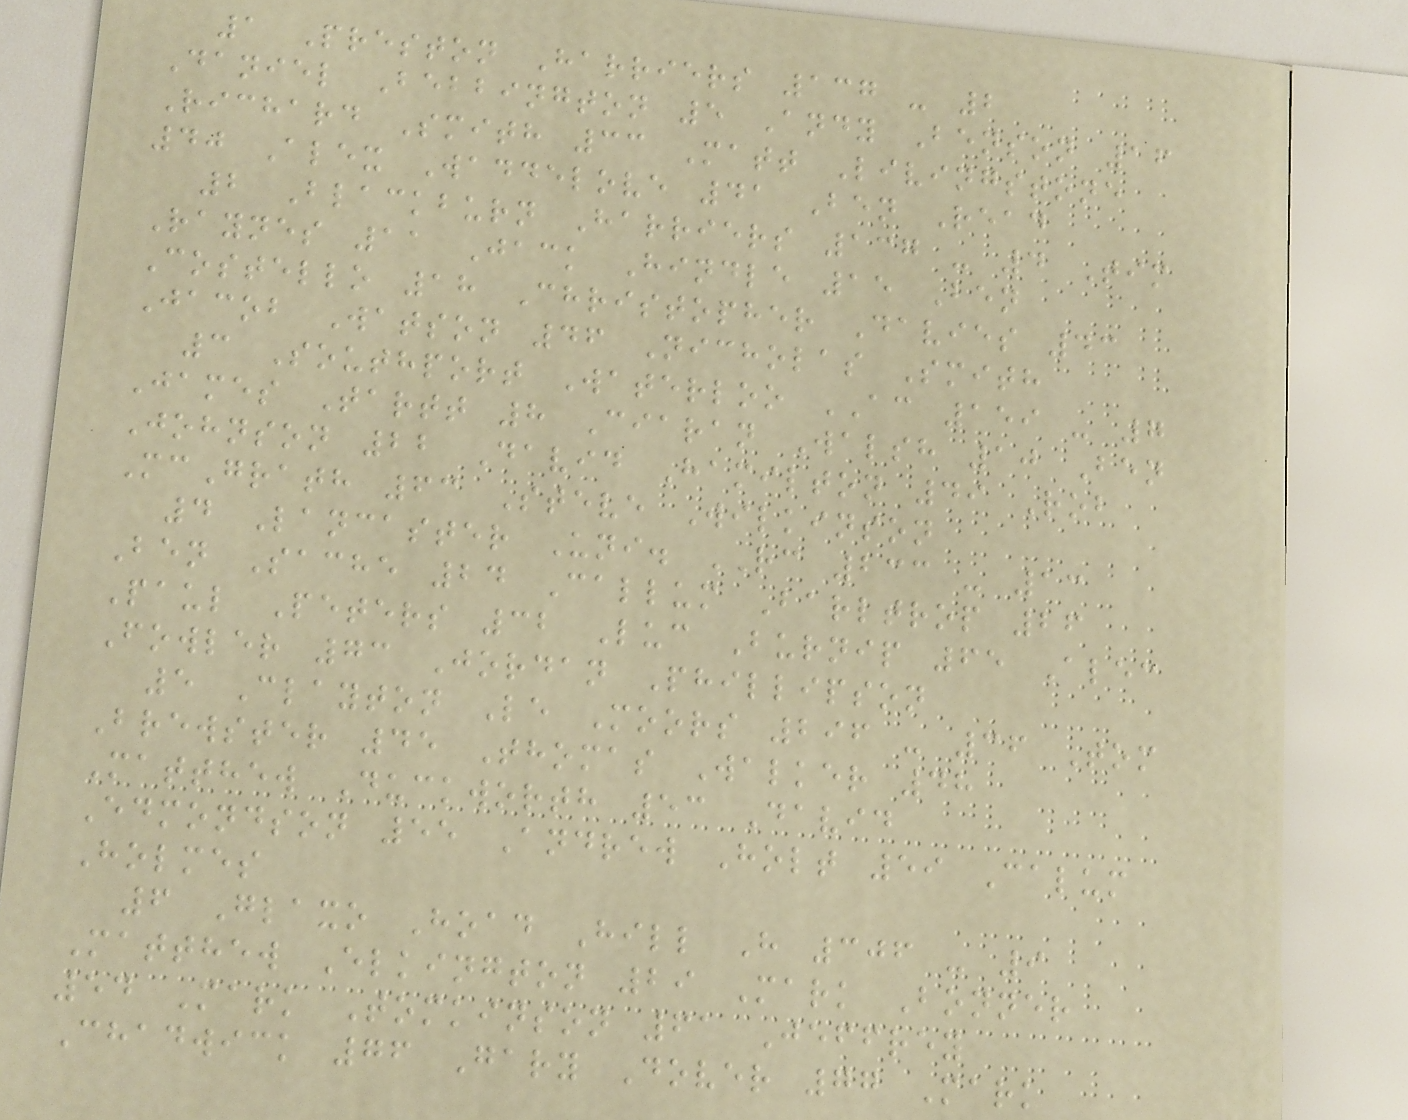1 Preston Harriers 137 - 2
Daniel Bebbington 5 Andy Benson 16
Richard Smith 33 Matt Livingstone
40 Alex Waddelove 41 Ben Read
2 Blackburn Harriers 137 - 4 Tim
Raynes 11 Jack Hindle 15 Ben
Costello 18 Christopher Davies 43
Jacob Watson 46 Nicholas Smith
3 Southport Waterloo AC 159 - 7
James Tartt 8 Ciaran Walsh 10 Ben
Johnson 22 David Hamilton 49 Rob
McGrath 63 Steve Wilkinson
4 Lancaster Uni. RC 233 - 13
Ben Sache 24 Callum Barltrop 26
Paul Peters 32 Luc Burnip 65 Alec
Fowler 73 Jordan Phillipson
5 Clayton Le Moors 296 - 36 Tom
Brewster 45 Thomas Walker 48
Matthew Duckworth 53 David
Edmondson 55 Andrew Holt 59 Calum
Holmes
6 Glaxo Hoad Hill H 306 - 9
Matthew Elkington 29 Mark Bonner
54 Mark Tomkinson 61 Jeffrey
Chadwick 76 Gary Dover 77 Mark
